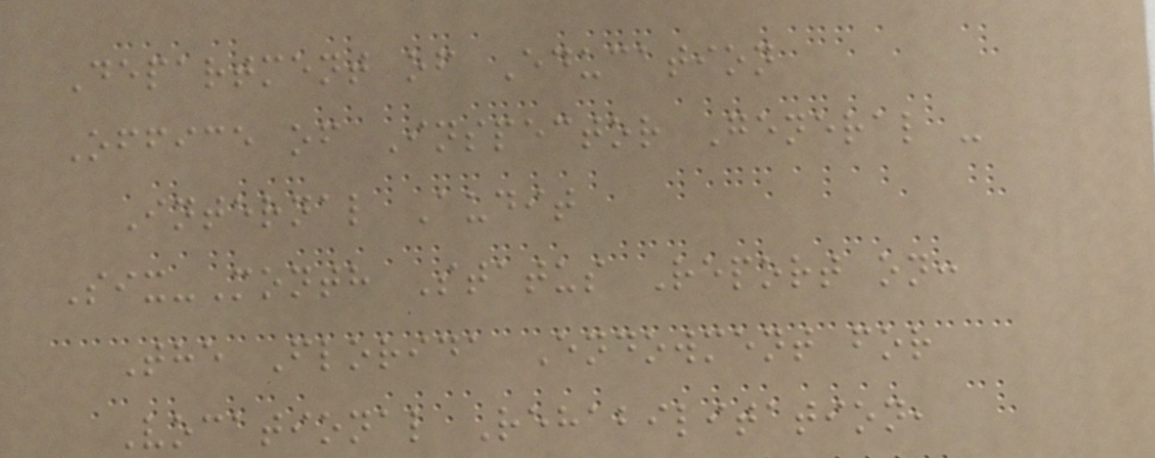Department of Education
Office of Inspector General -
Internal Audit
Six-Month Status Report on:
The Florida Endowment for
Vocational Rehabilitation,
